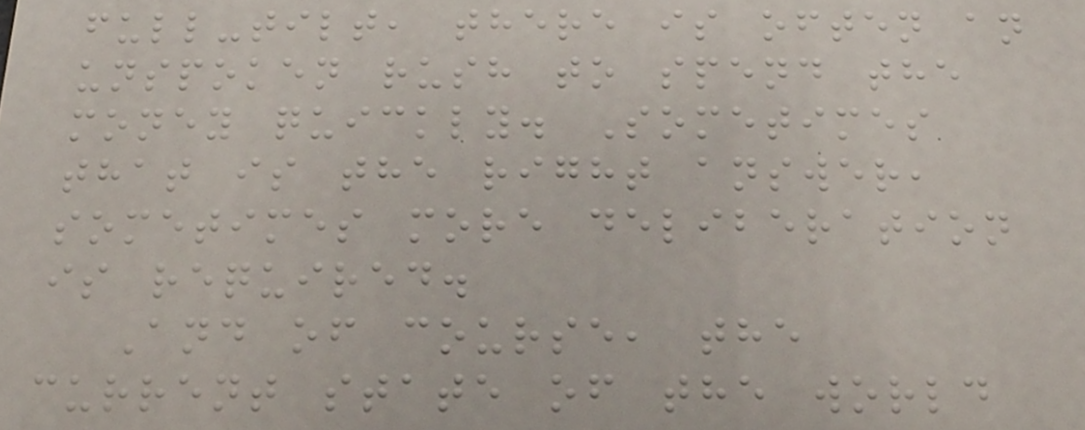full-tilt, there is often an
unspoken rush to spend the
money quickly. Sometimes
that is the right answer,
sometimes more deliberation
is required.
And of course, the
current state of the world
